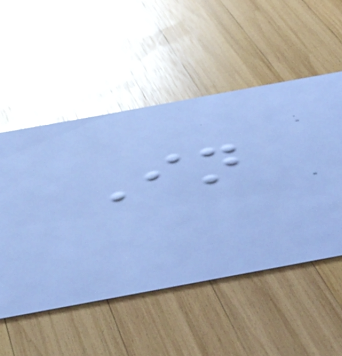In
